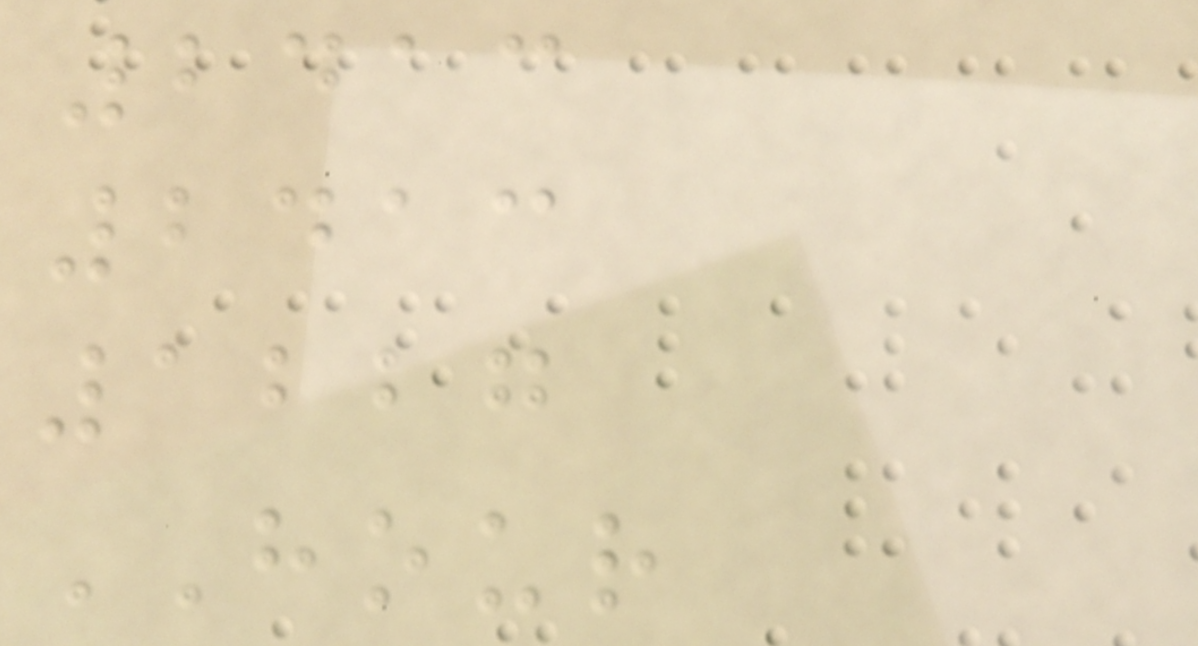2413
2413
1227
HOUR
